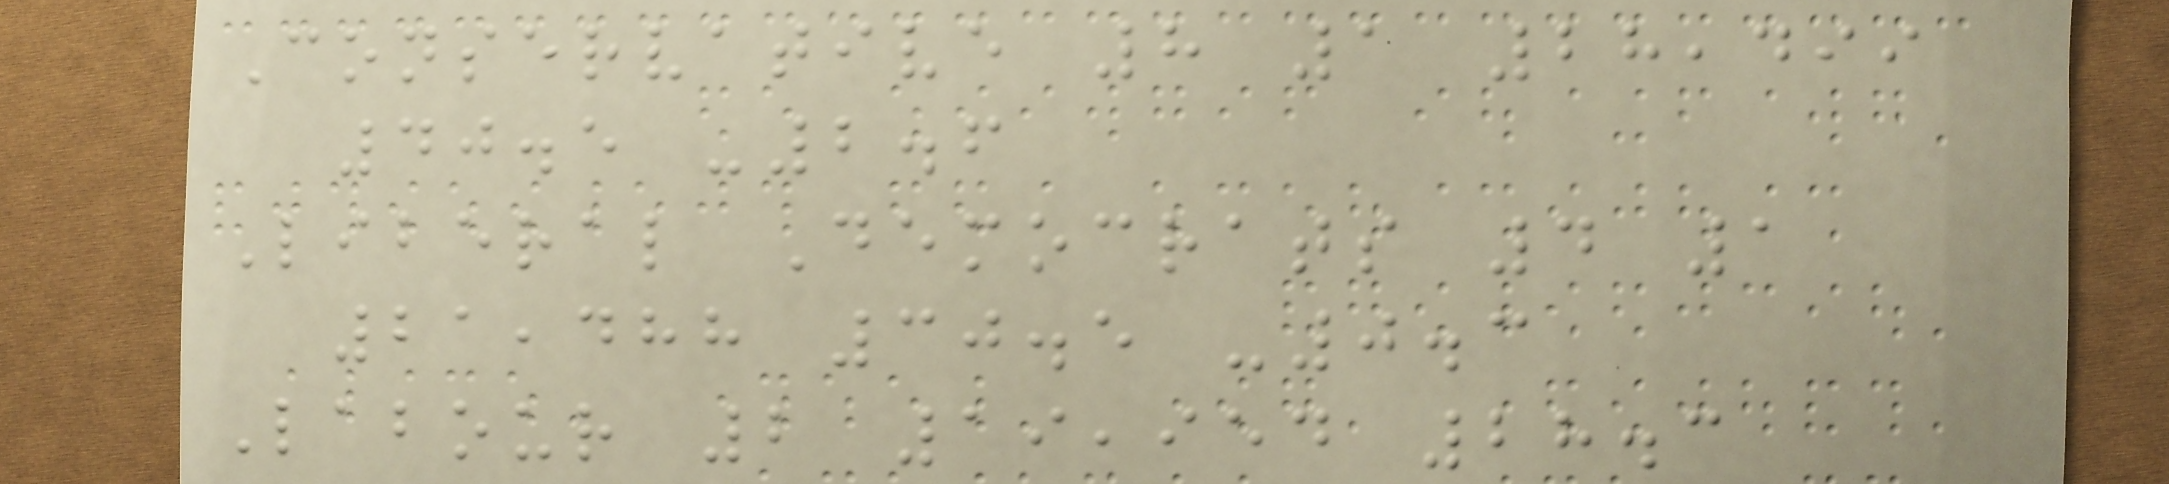Conservative 8 1 28,499
40.5 -2.6
Liberal Democrats 4 1
21,488 30.5 -0.3
Labour 2 19,954 28.3
